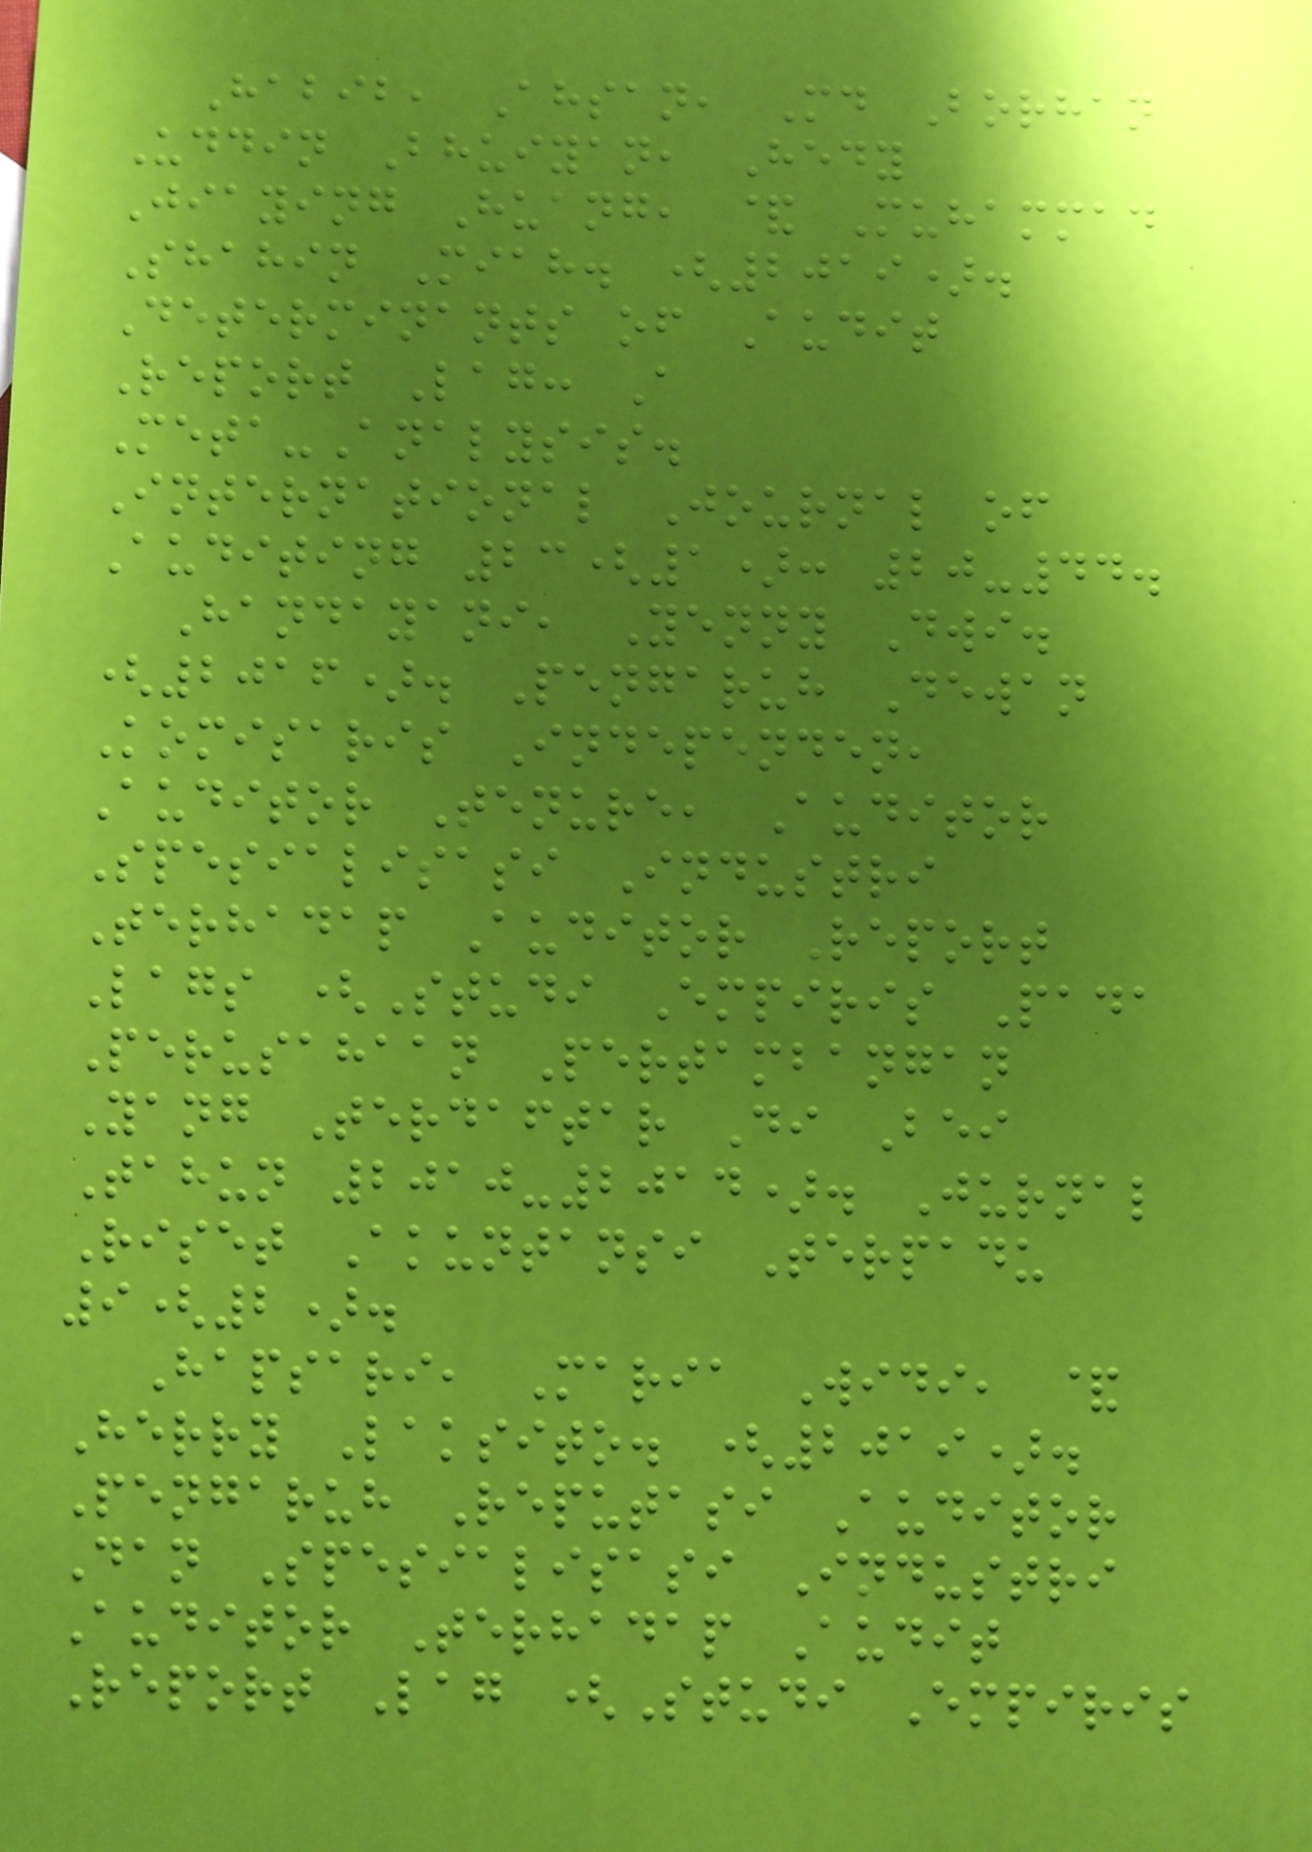Habib, Ahsan, Md Borhan
Uddin Bhuiyan, Hedy
Jiaying Huang, & Muhammad
Shahin Miah. (2019).
Determinants of Audit
Report Lag: A
Meta-Analysis.
International Journal of
Auditing 23(1): 20-44.
Handayani, Yenny Dwi.
(2016). Pengaruh Dewan
Komisaris Independen,
Auditor Tenure, Auditor
Spesialisasi Industri
Terhadap Auditor Report
Lags (Studi Empiris Pada
Perusahaan Pertambangan
Yang Terdaftar Di Bei
Tahun 2010-2014). Jurnal
Riset Akuntansi Terpadu
9(2).
Hapsari, Maria Widi, &
Herry Laksito. (2019).
Pengaruh Reputasi Auditor
Dan Spesialisasi Industri
Auditor Terhadap Audit
Report Lag (Studi Empiris
